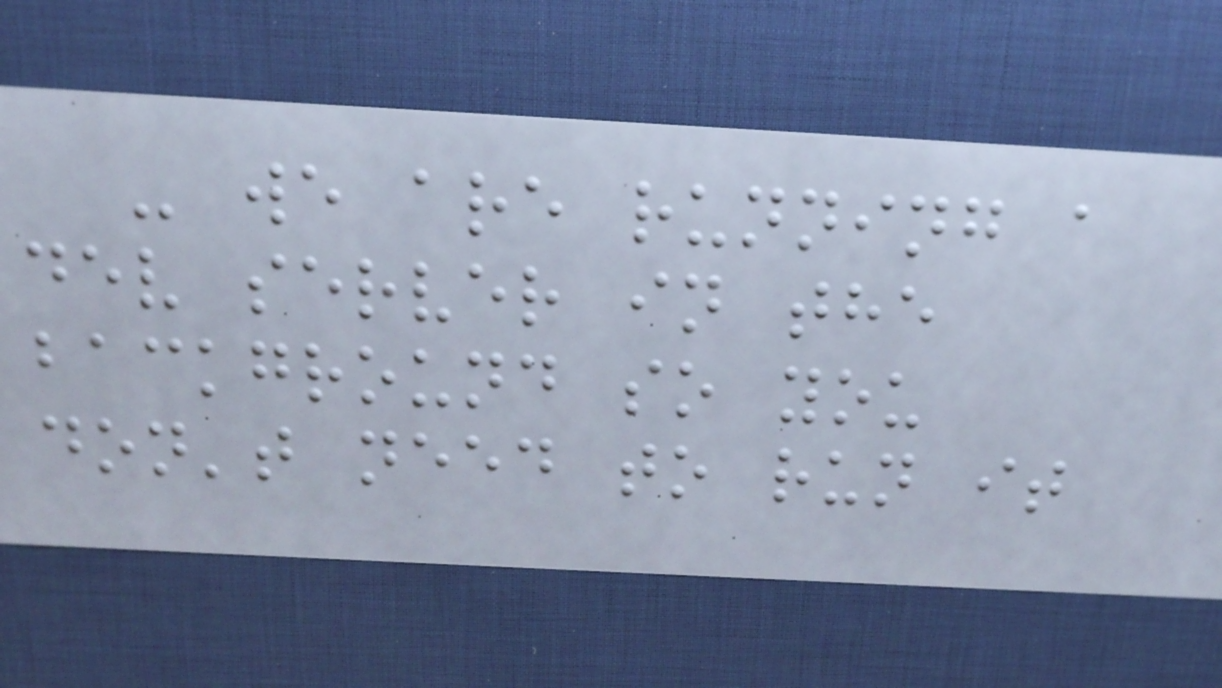- we are running a
dev server in the
background so you
don't need to run it
